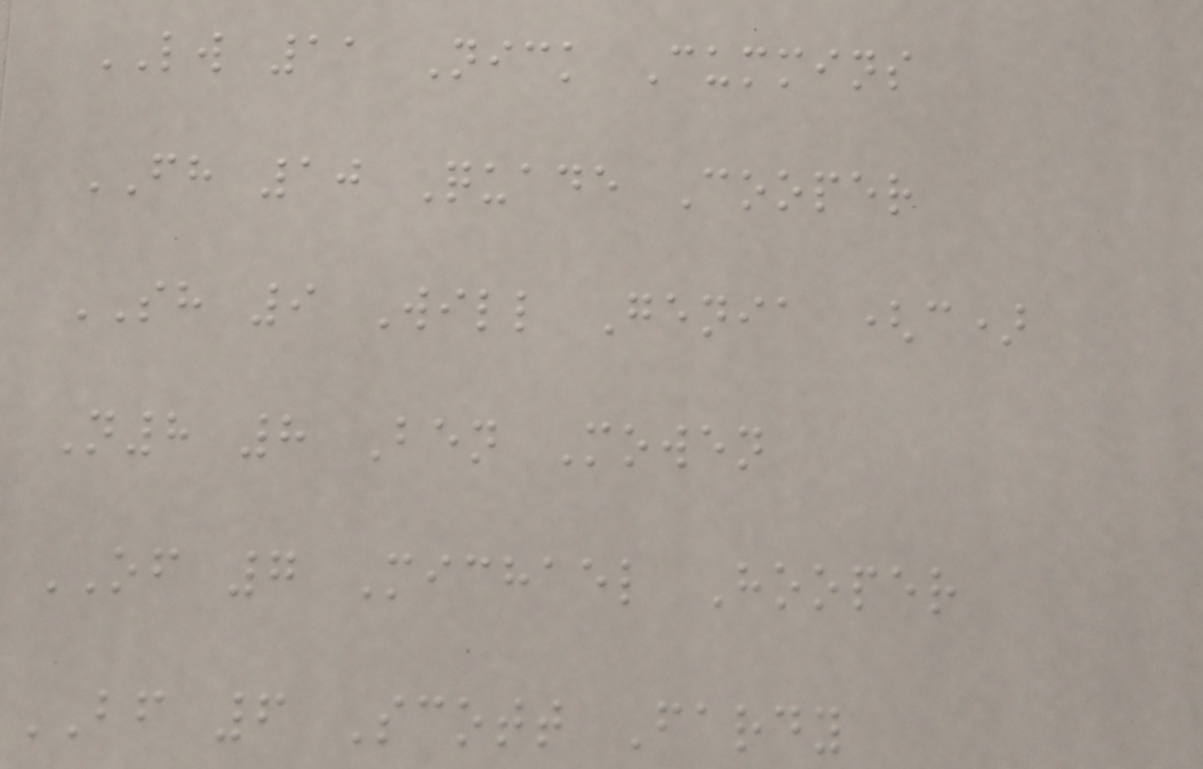LW 11 Nick Cummins
FH 10 Quade Cooper
SH 9 Will Genia (c)
N8 8 Ben Mowen
OF 7 Michael Hooper
BF 6 Scott Fardy
